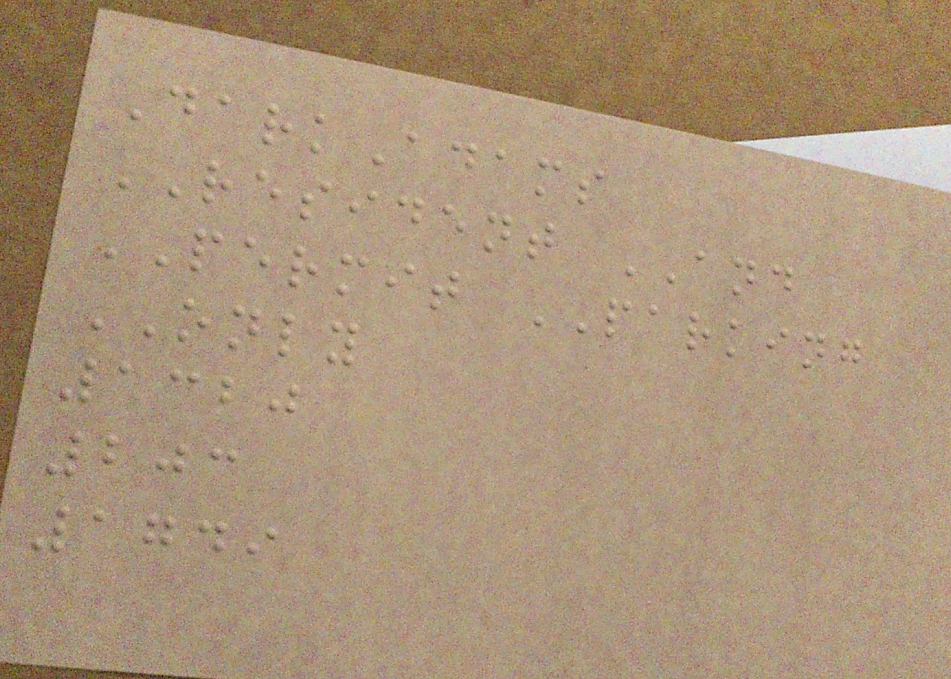DarkAdams
RESIDENT AND
PERMIT PARKING
ONLY
1320
203
1749
